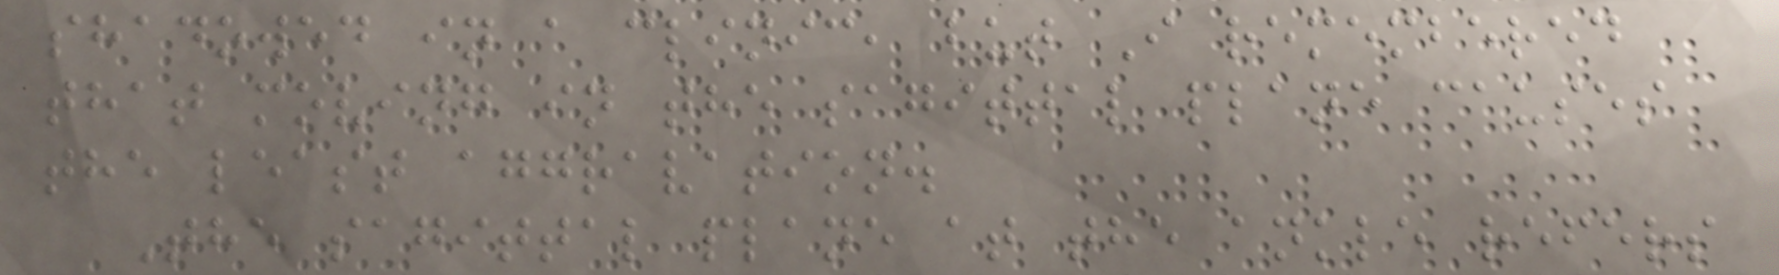shadowed in a clinic, but I remembered
that moving in the sagittal plane causes
the least aggravation.
The sagittal plane at the ankle refers
